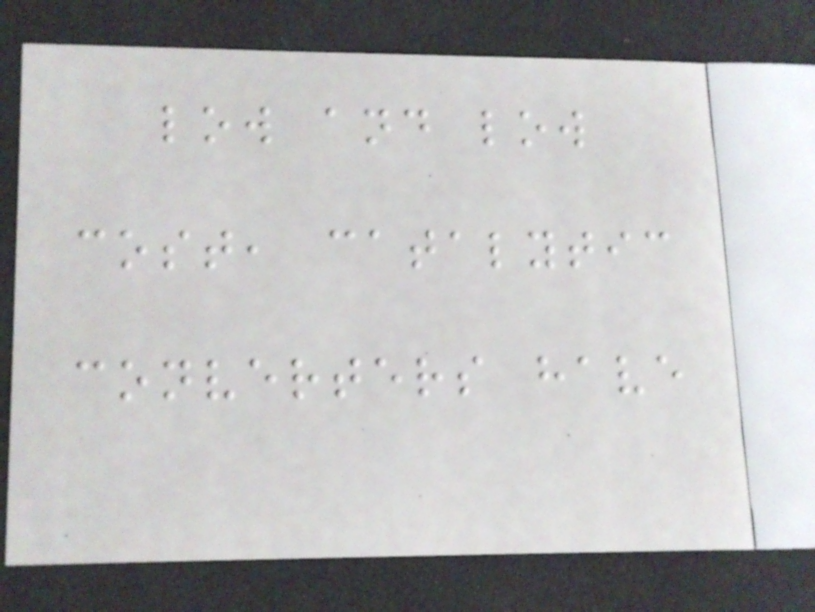low and low
cost, catalytic
converters have
